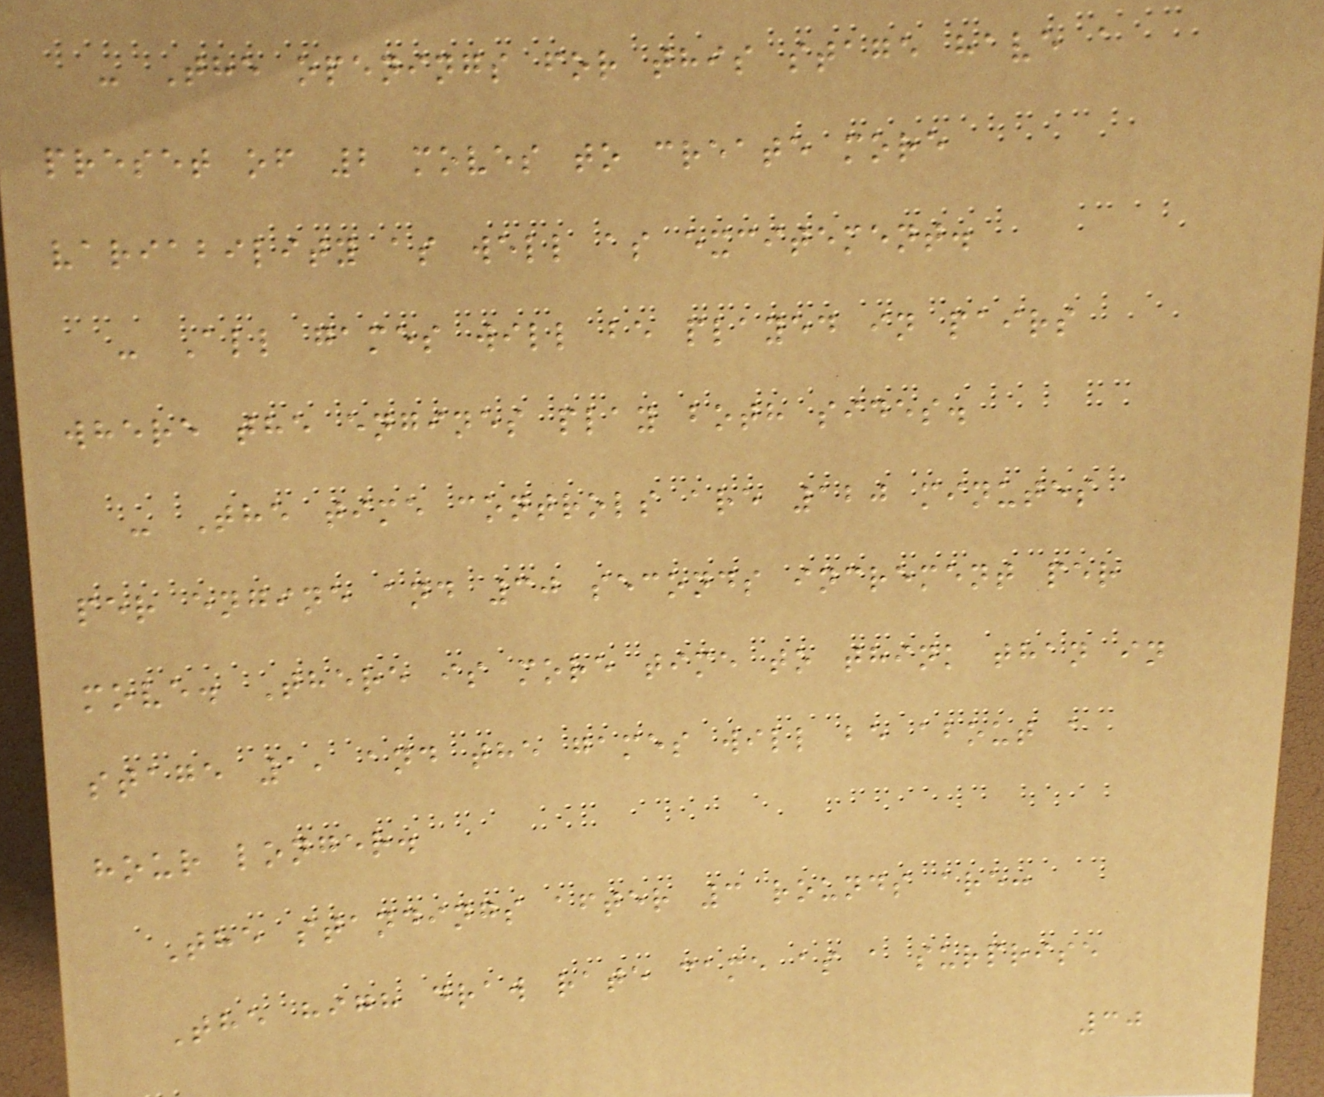- The openings for this stage have a
preset of 2 moves to create more
variability as well as excitement.
- All games will be played in pairs
where the engines play both sides.
- The time controls are 120 minutes
per engine and 30 seconds increment per
move. There is more time to think than in
stage 1, and the games will be about a
hour longer.
The standings after 3 rounds are:
The high draw rate came as a surprise
30
